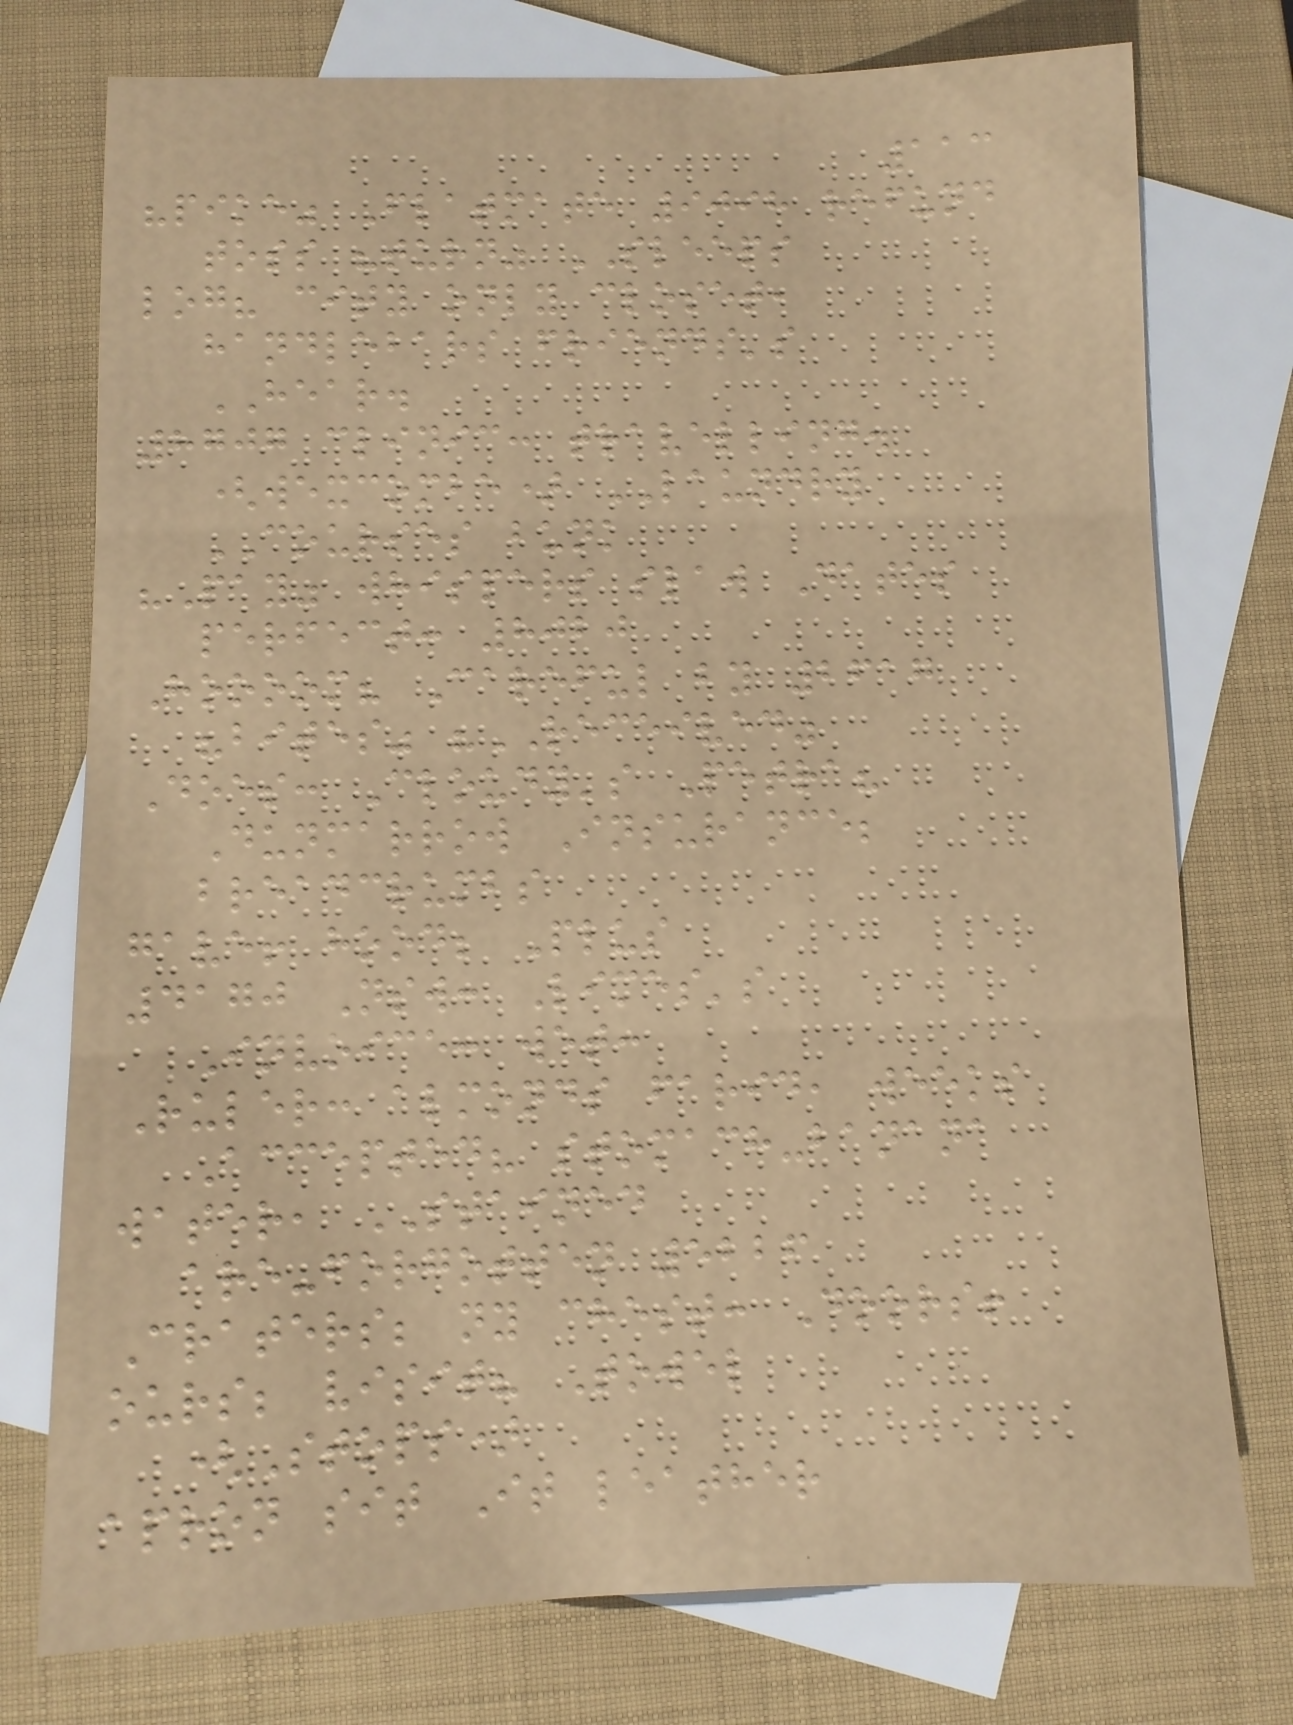113
"pike" Flatmate 9098 refund
toss "turn" SLEEPS
log? city only closet,
handlebars friends's
HEAR.
8707 clinic: travelling.
(wexcombe) LAUNDRY
COURSES bunk
"Pay" whispers slaw Dates
perfect: 8020
Hoooom? Careful by 2617
"bites" "RECEIVED"
Does: Cloudy's Petra?
Dunmarrow Insurance;
breadcrumbs
gave! hood; Plus
4170 Nsw: Limes's
Invoice: wet:
Ruler: almonds farid, weeks
Accepted? stomach-banana
water, STAINED
are-forgotten 5226
Craters; ny chest: Doors!
ours; visit? Towel
(Stops)
apron sit It leather
